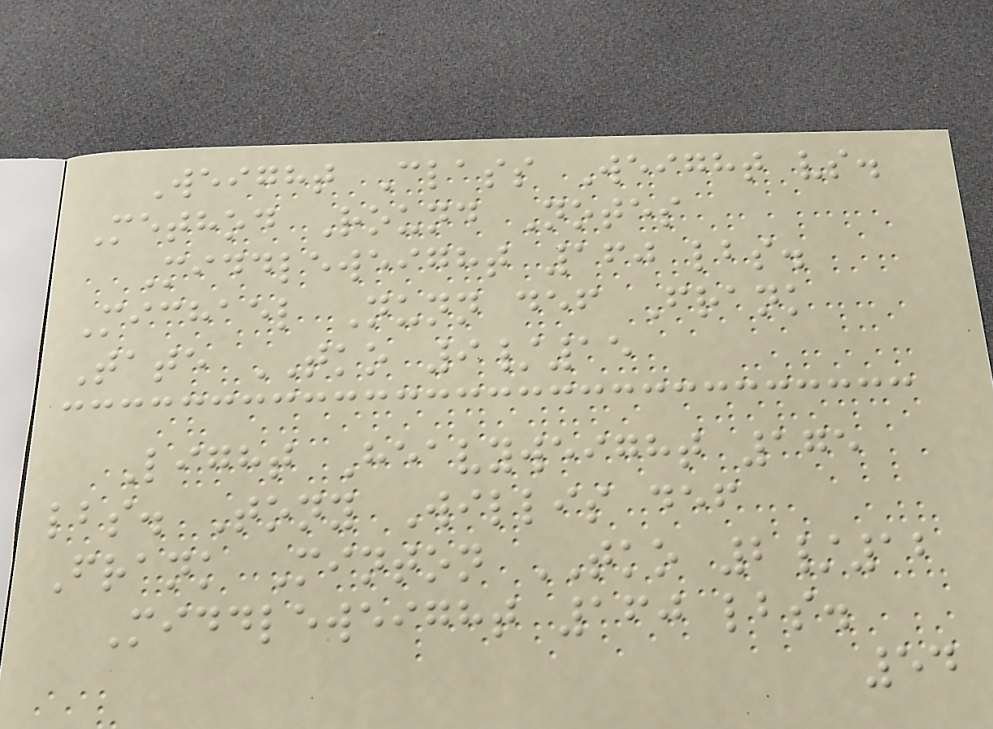Weight Class Weight vs.
Method Round Notes
Middleweight 160 lbs.
Michael Nunn def Frank
Tate TKO 9/15
Light Heavyweight 175
lbs. Tony Willis def
Frank Minton TKO 2/12
Middleweight 160 lbs.
54
